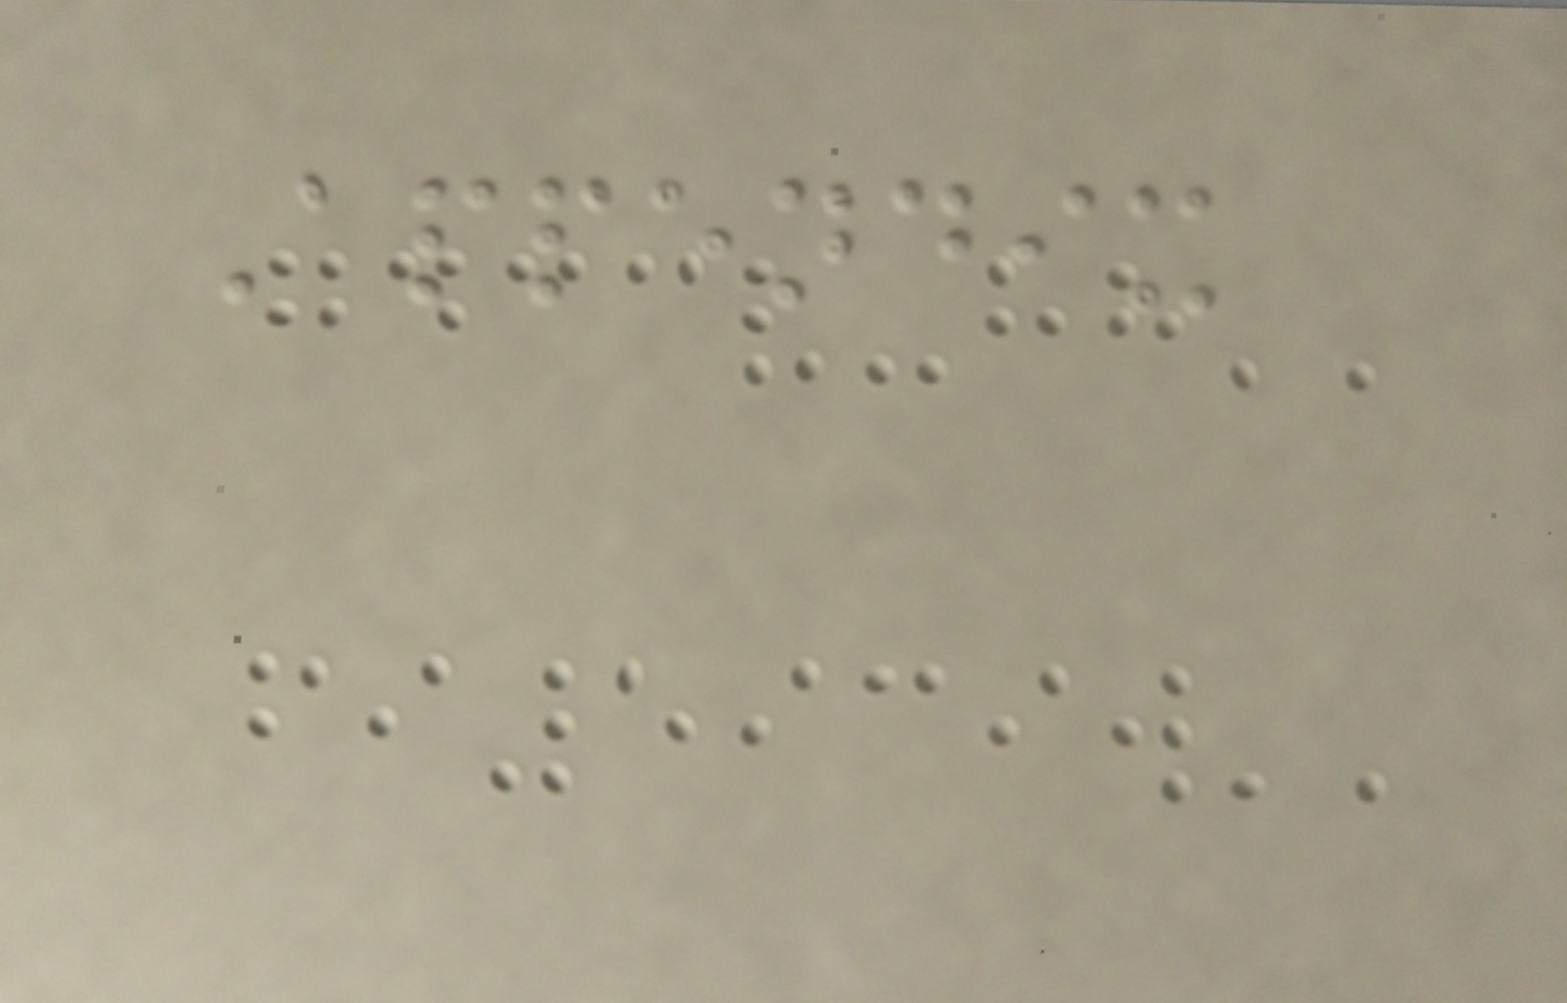Appendix
